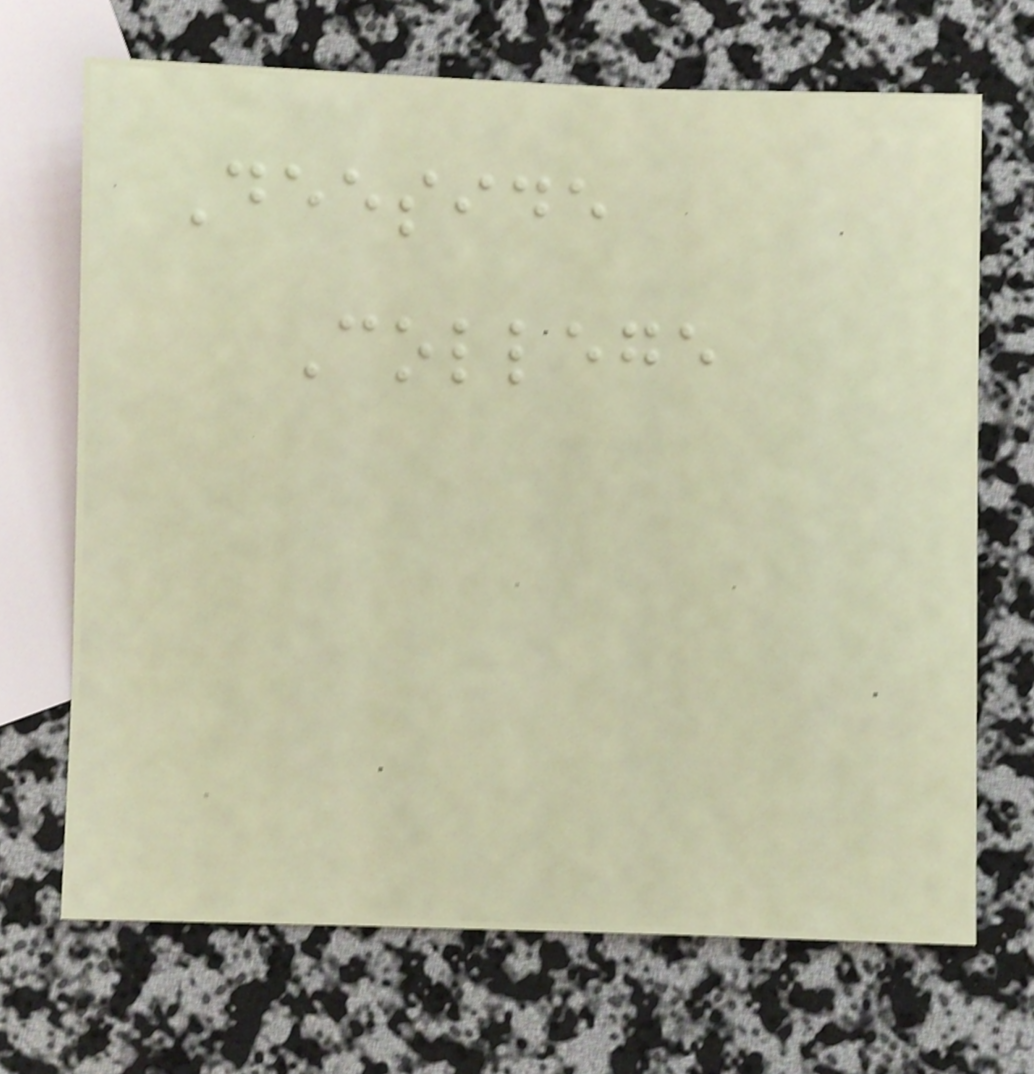Deeside
College
